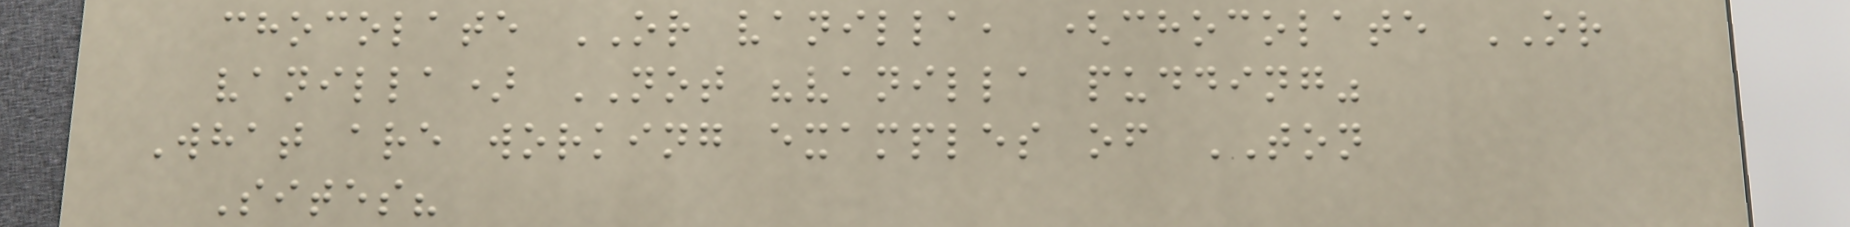chocolate OR vanilla, (chocolate OR
vanilla) NOT "vanilla pudding"
What are working examples of TON
Sites?
